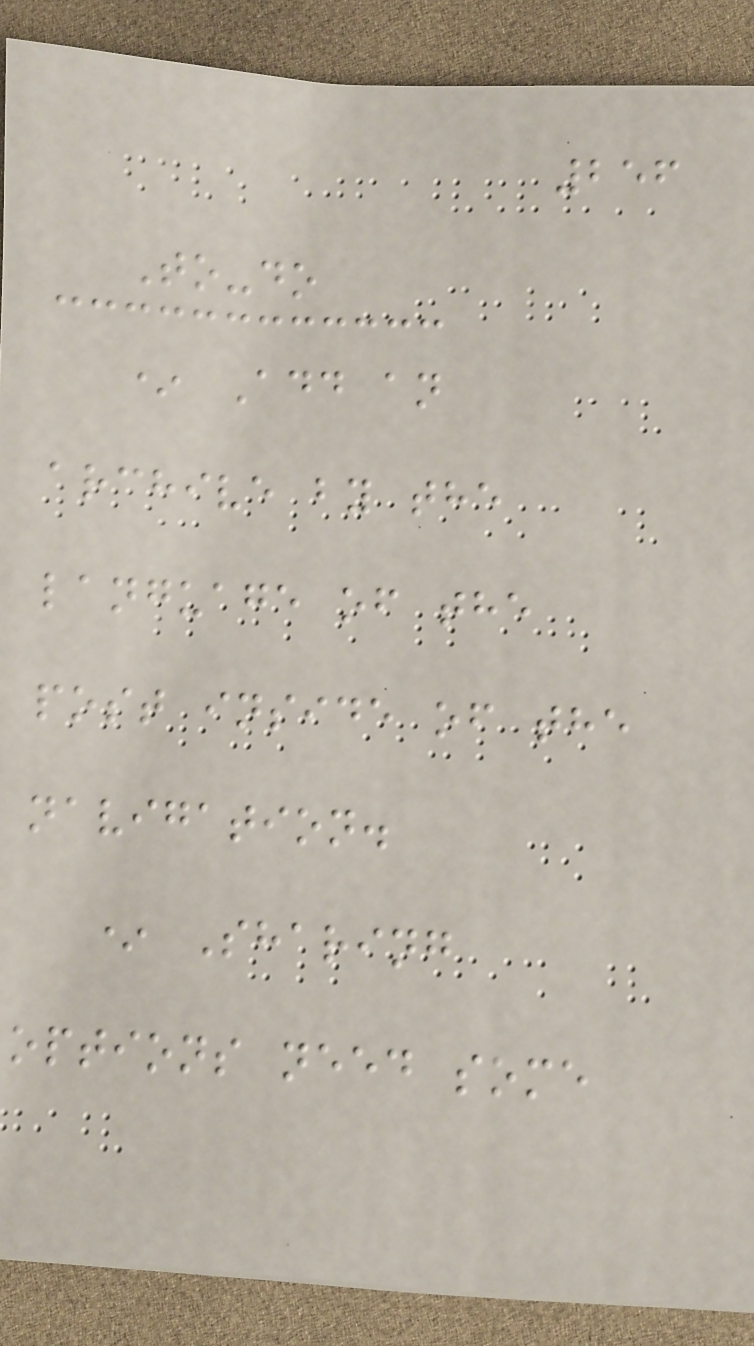256
To-do
* Add an
archive by the
language of the
post inside of the
navigation.
* Sharing
options need some
